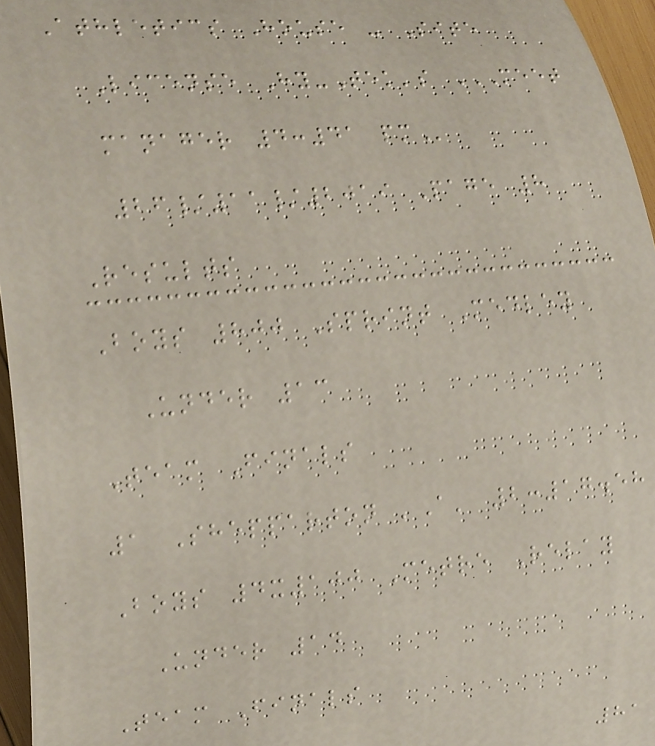Athletics House - Site
License Hy-Tek's MEET
MANAGER 4:41 PM
26/11/2019 Page 8
Results
Boys 800 Sprint Medley
Under 13
Team Finals
1 Shepparton 'A' 2:17.58
Boys 4x100 Metre Relay
Under 14
Team Finals
81
